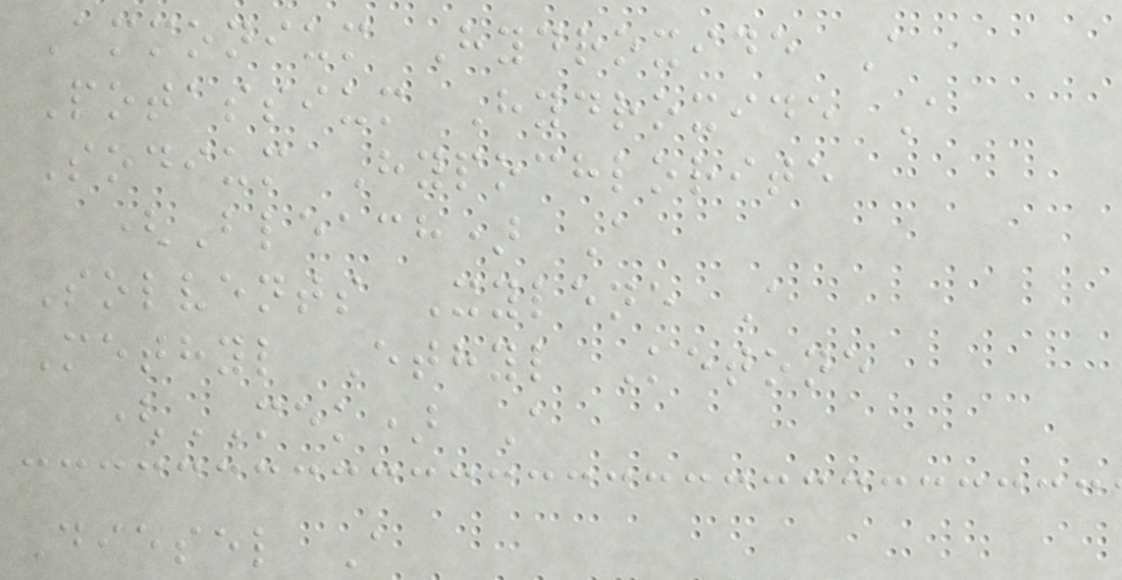Ammonium Hydroxide A
Potassium Hydroxide A
Sodium Hypochlorite
(Bleach) A
Solvents Xylene A
Methyl Ethyl Ketone
(MEK) A
Diesel A
